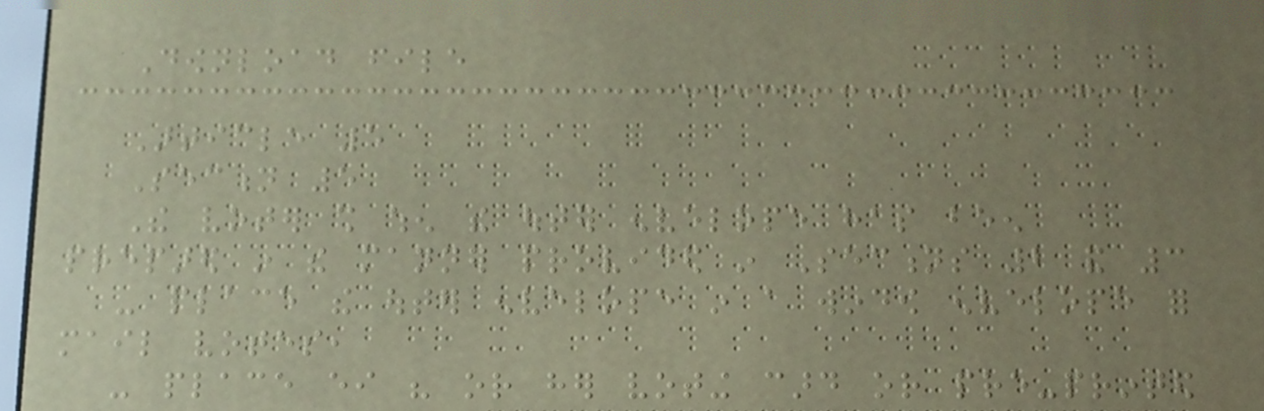Download file
Article 5
Section 5
The voter shall when the outer envelope has been
prepared in the manner provided in Sections 2 and 3
- place the outer envelope in a window envelope for
mail votes,
- place either his or her voting card or pre-printed
